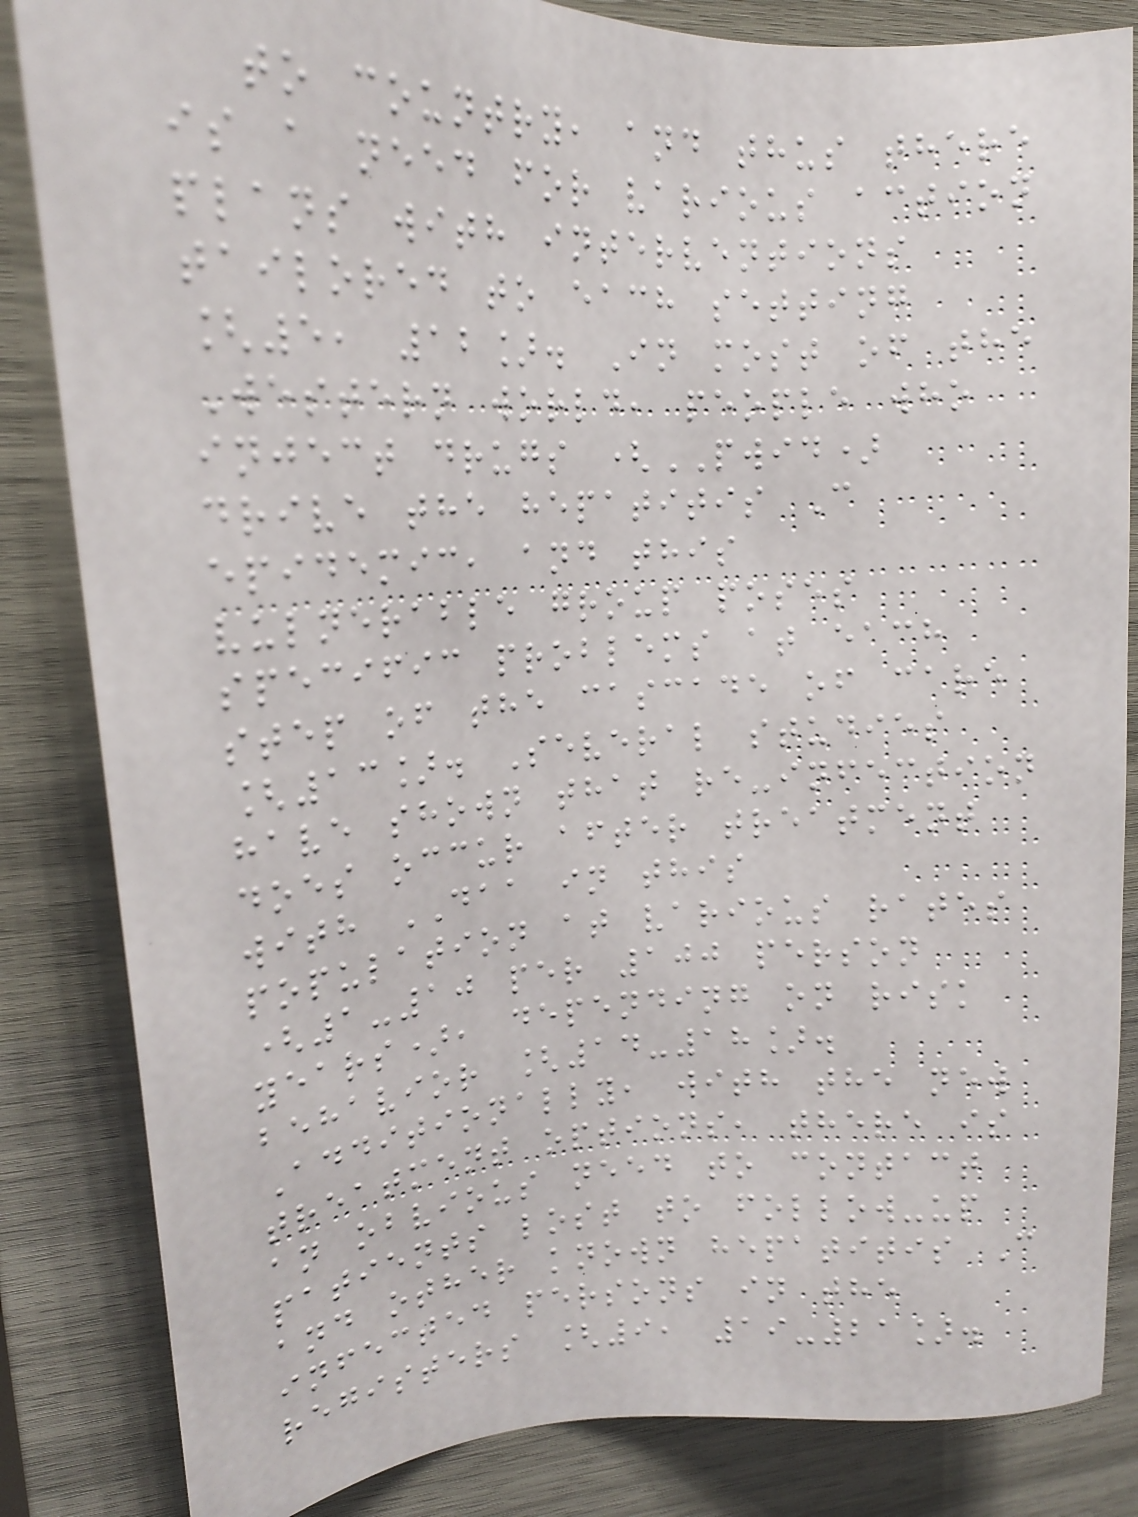to country, and thus there
is a need for various action
plans with interventions
tailored to each setting
[5, 12]. In most of the
Western world, people who
inject drugs (PWID)
drive the hepatitis C
epidemic, and this
vulnerable group poses
specific problems at each
step of the cascade of care
[13]. Several studies
have shown that re-infection
does occur after treatment
with DAA in this
population at various rates
(1-10 per 100 person
years), depending on risk
behavior [14-18].
Additionally, with the new
treatment options, there is
an obvious need to contact
patients lost to follow-up
and other known hepatitis C
infected persons in the
registers [9, 19-21].
